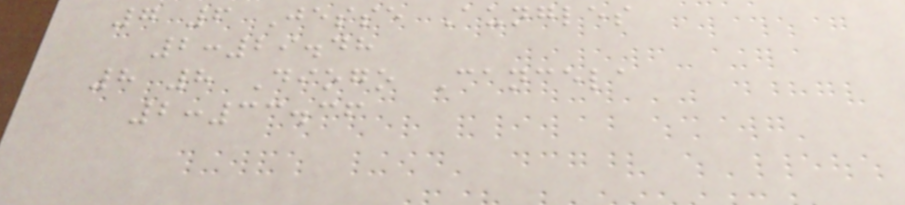7 6 Jesse Aungles
2:29.48
8 8 Diogo Cancela
2:33.36
